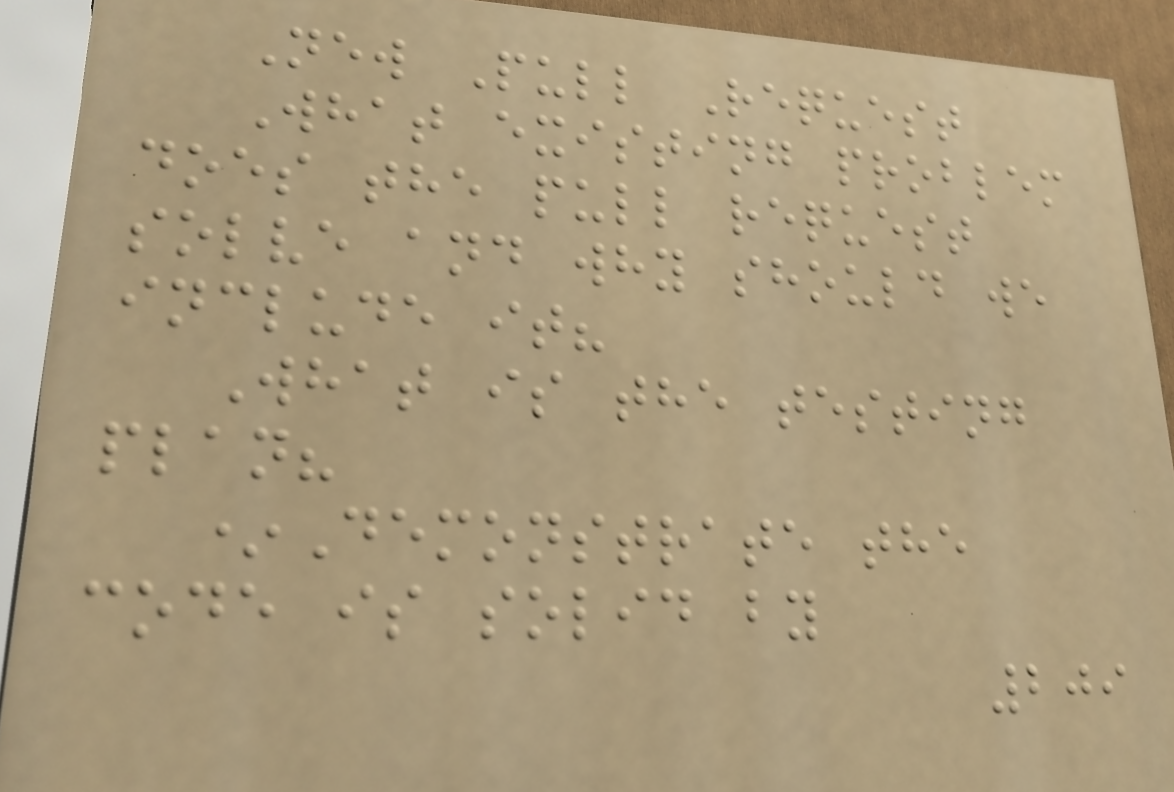New Pull Request
What existing problem
does the pull request
solve and why should we
include it?
What is the testing
plan?
*Demonstrate the
code is solid by
209
